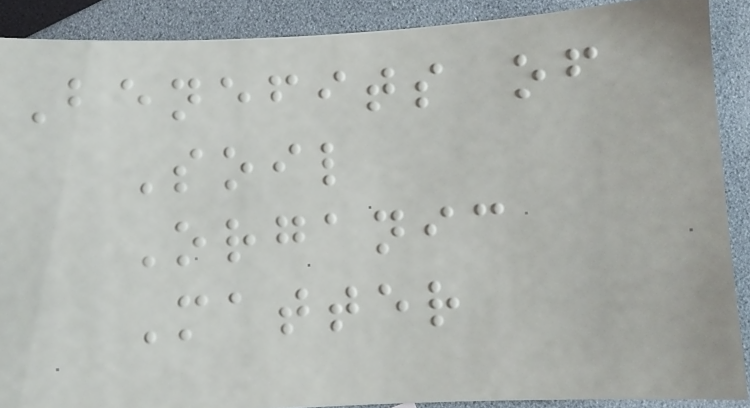Benefits of
Soil
Organic
Matter
